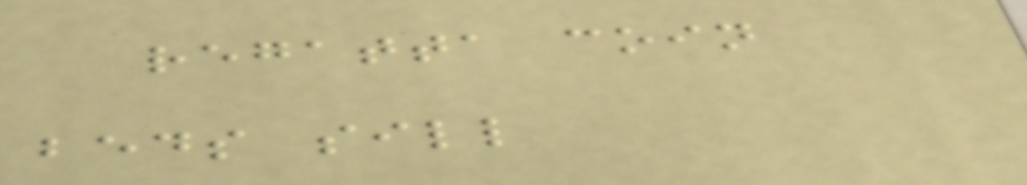regatta coin
beds sill
